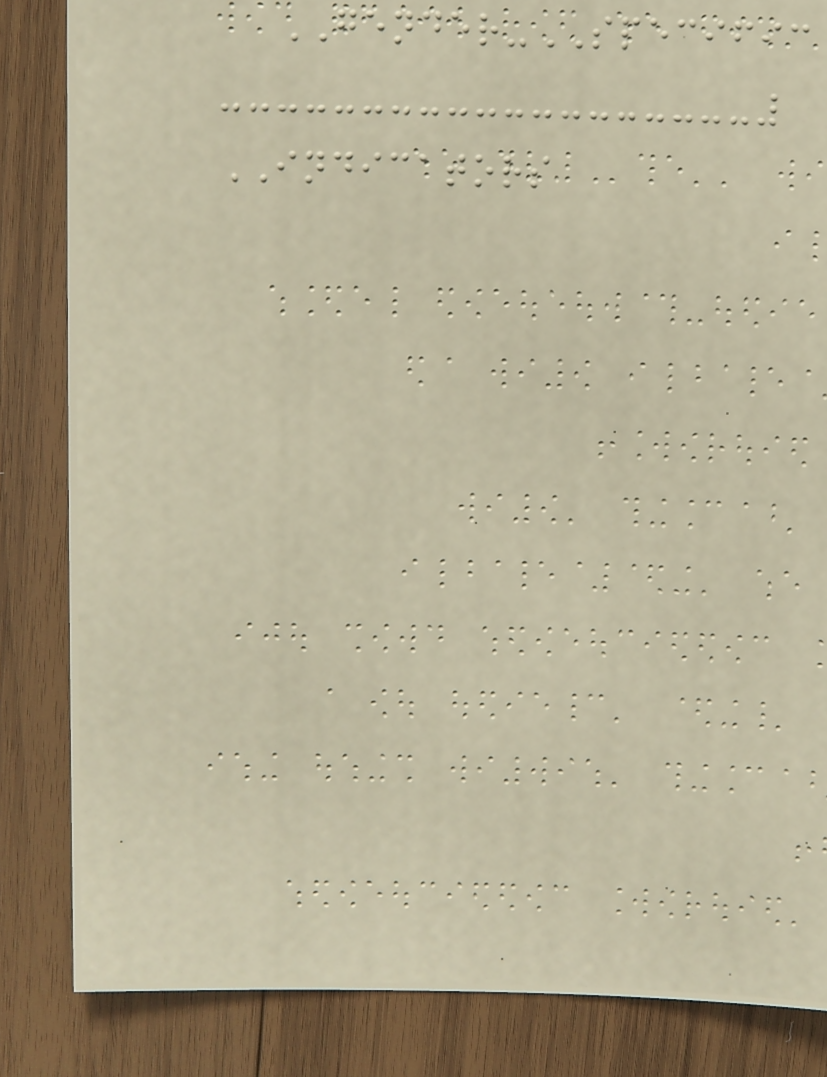GENDER-SPECIFIC
INDICATORS
